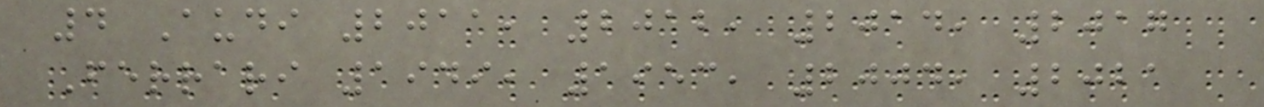4 Audi 2011, 2012, 2014, 2017
Ferrari 1949, 1953, 2004, 2021
